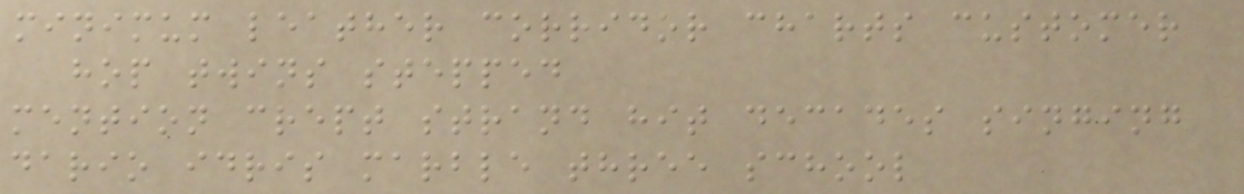minimum leather corridor charts customer
hop twins stepped
mention crept strand hit decades singing
dario idris marble three school
